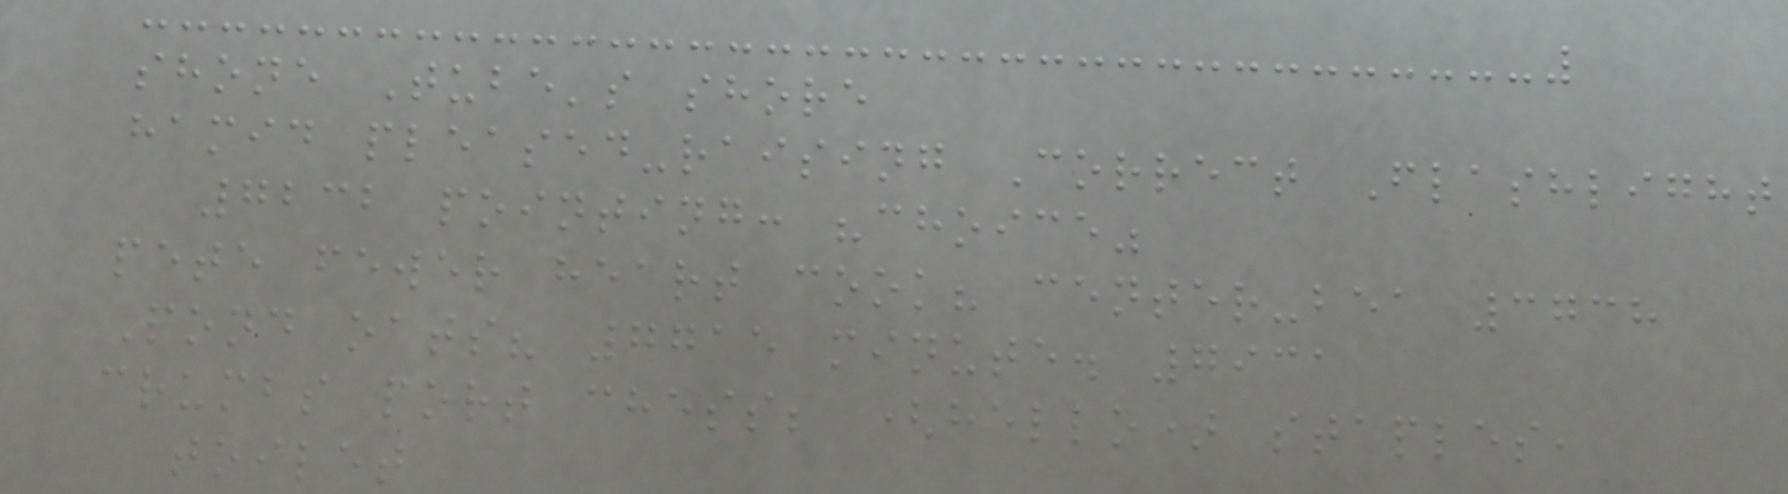shone Tube's shore
hamid pleased-raising Correct Flashlight
7232 pointing: "choice"
pete fewer heart cook? center-bea 3738
Pond oats? 7715 minute. 7931
crumbs port chess; (hello) staples,
toilet
